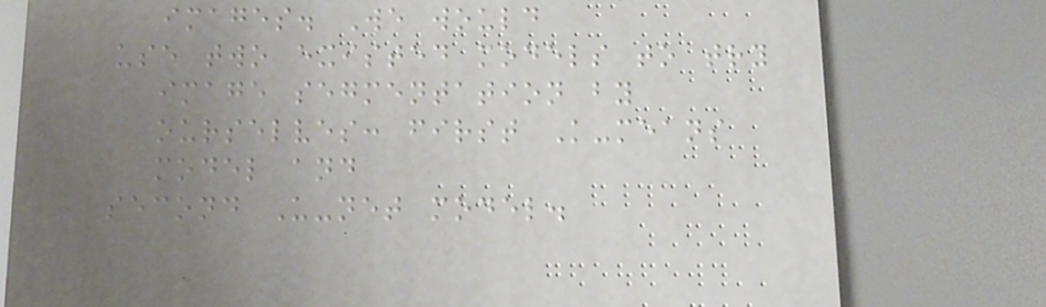images. We would
use two existed models to try
image segmentation by
ourselves: first K-means
model and
second U-net model.
